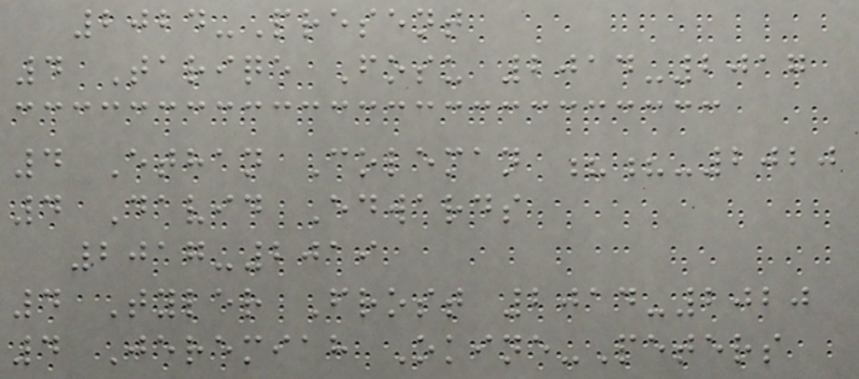2024-Present
4 Tariqe Fosu 2014-2017
4 Ethan Coleman ??-2020
4 David Edwards
2017-2019
4 Tyler Frost 2014-2020
4 Jeremiah Okine-Peters
